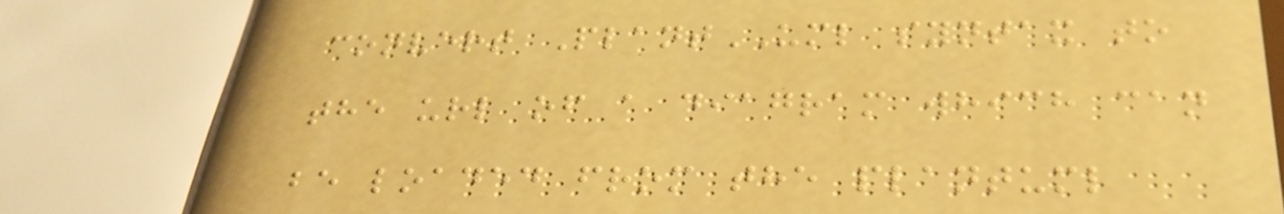convert PlantUML syntax to
the url of a diagram which can
be loaded from the plantuml
